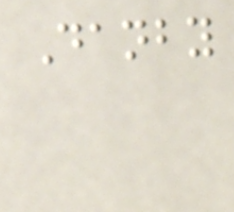Danby
